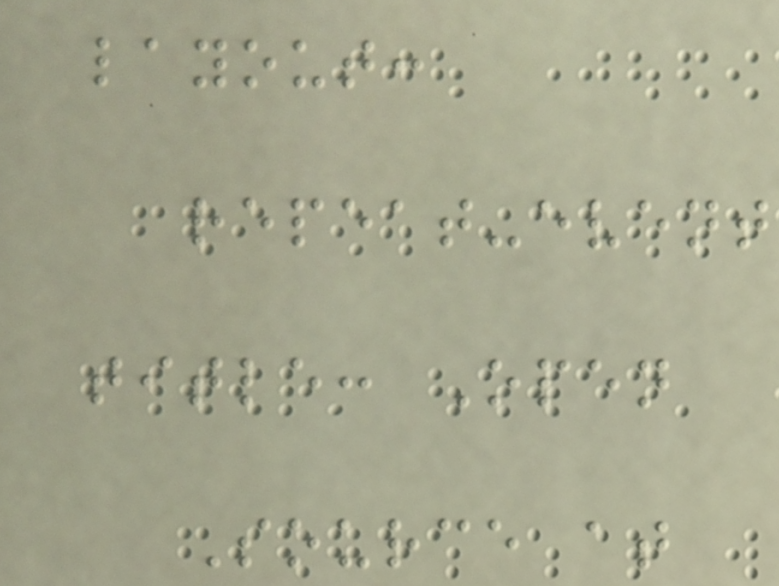layout:
repeat-event
title: Open
Source at
